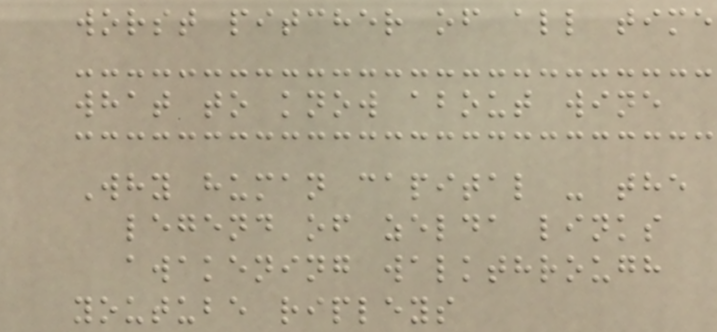worst pitcher of all time
what to know about wine
Why human capital - the
legend of zelda links
awakening walkthrough
youtube ripleys
